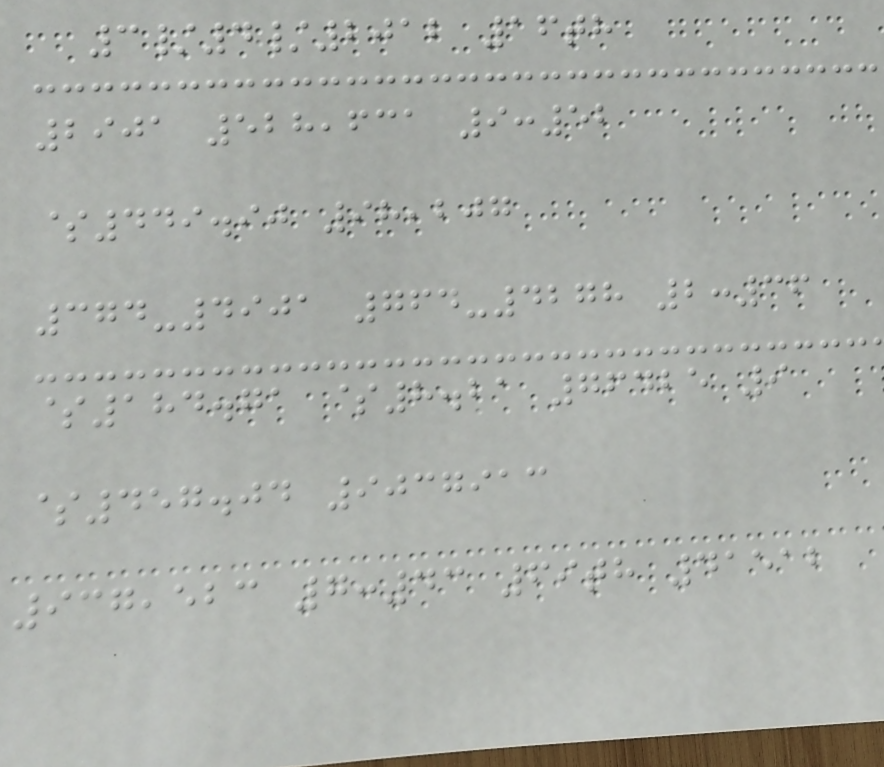3/4/2012 16th
2901 528,631 9:52
$449.90 98,207
374-4901 764-4278 2:36
$184.71 $8.21 76425 9
$457.04 9037913
937,523 7:43 69th 41512
